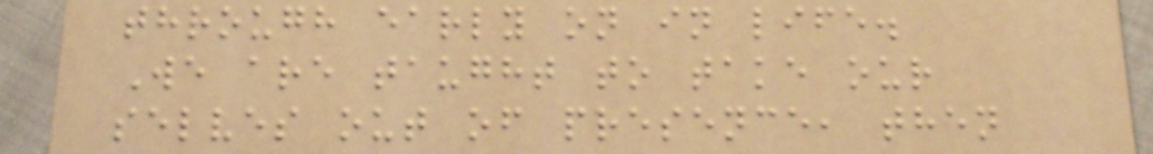through early on in life.
We are taught to take our
selves out of presence, then
